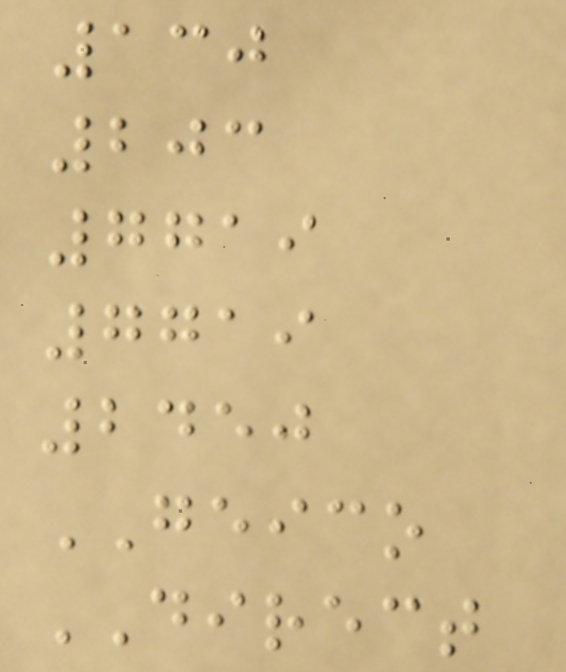130
203
7719
7719
2450
GEICO
DIRECT
